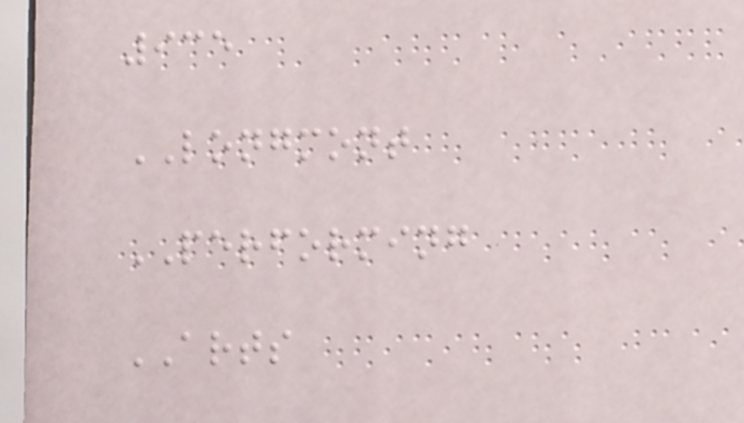935
LONGMONT
PERFORMING
ARTS
